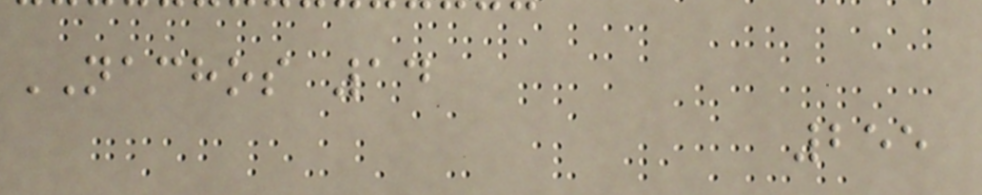NACHOS 14
255
